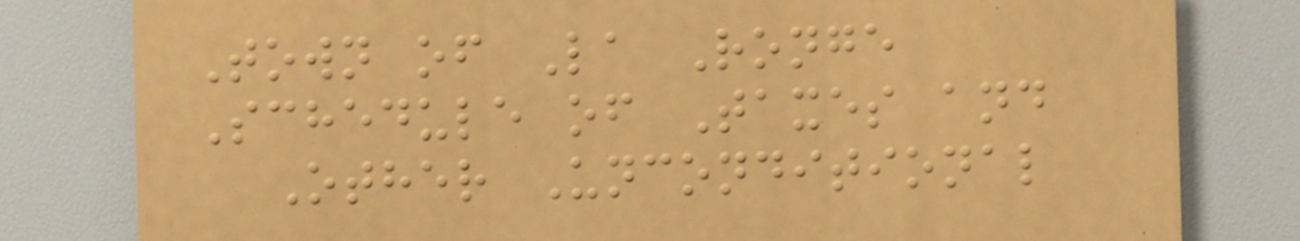Town of La Ronge
Schedule of Taxes and
Other Unconditional
